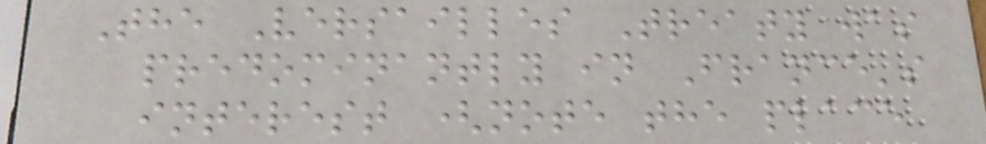The Versailles Treaty was
predominantly in France's
interest (note the place
